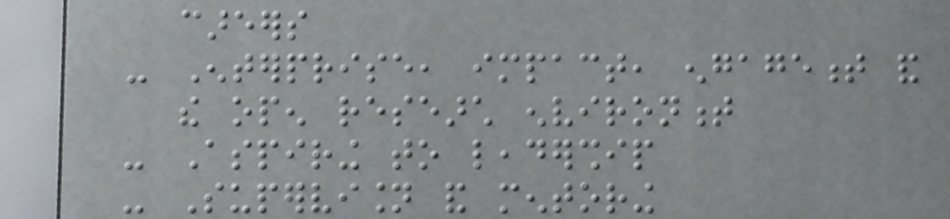careers
- Enterprise, impact, engagement and
the open research environment
- Aspiring to leadership
- Supervision and mentoring
